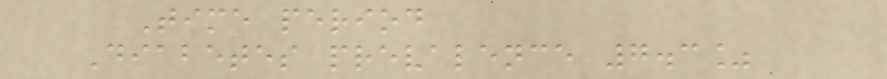Time period
Diabetes prevalence 7.3%
